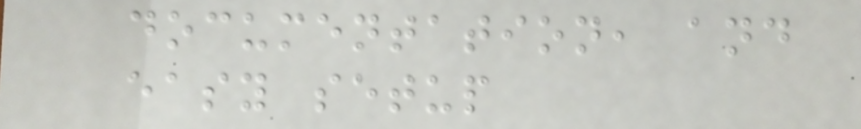documentation, and
easy setup
